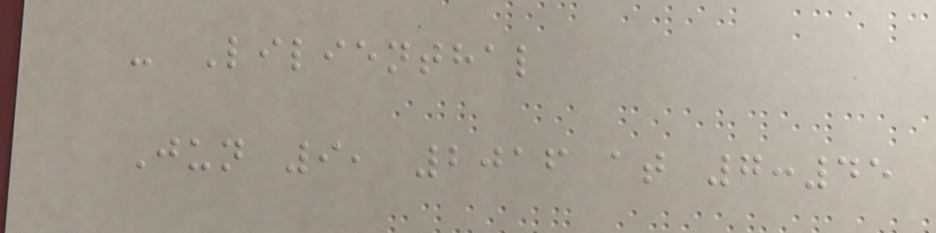- Lilienthal
Jun 9, 2016 at 7:45
